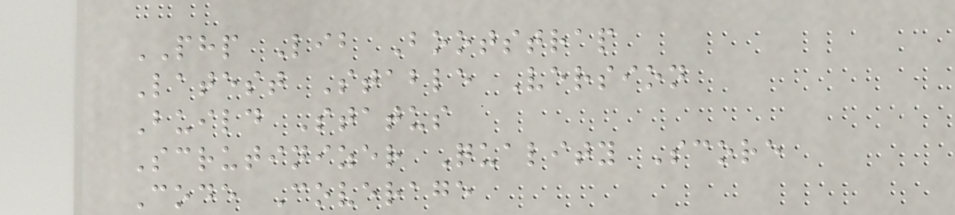PHP Lib Bootstrap
Latest Stable Version
Build Status
Scrutinizer Quality Score
Code Coverage
